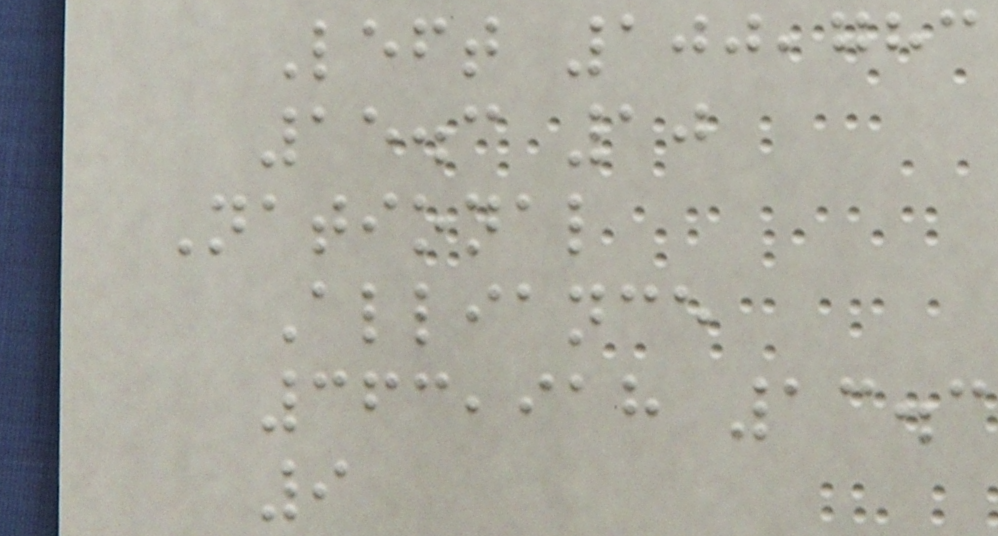Left 100,783
15.3 10
National
Alliance
363,918 13.3
9
